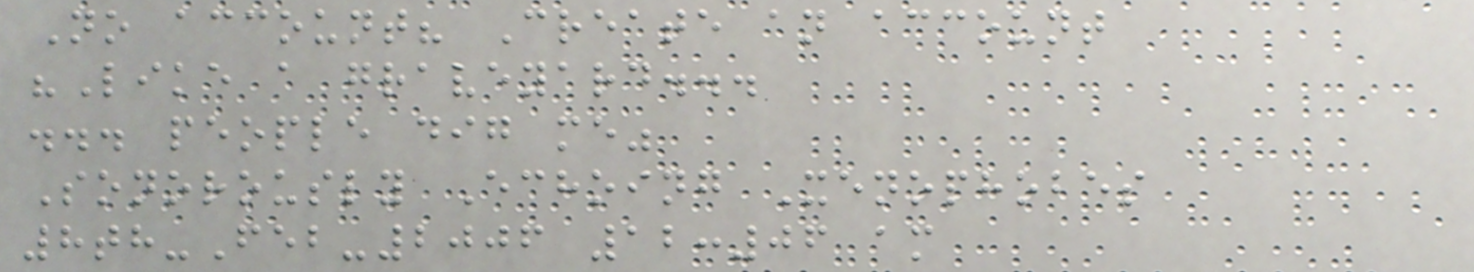No account? Create an account
"Like a graveyard...
... people dig me"
Sonorously Echoing Xenophobes
8th-Feb-2006 12:06 am
